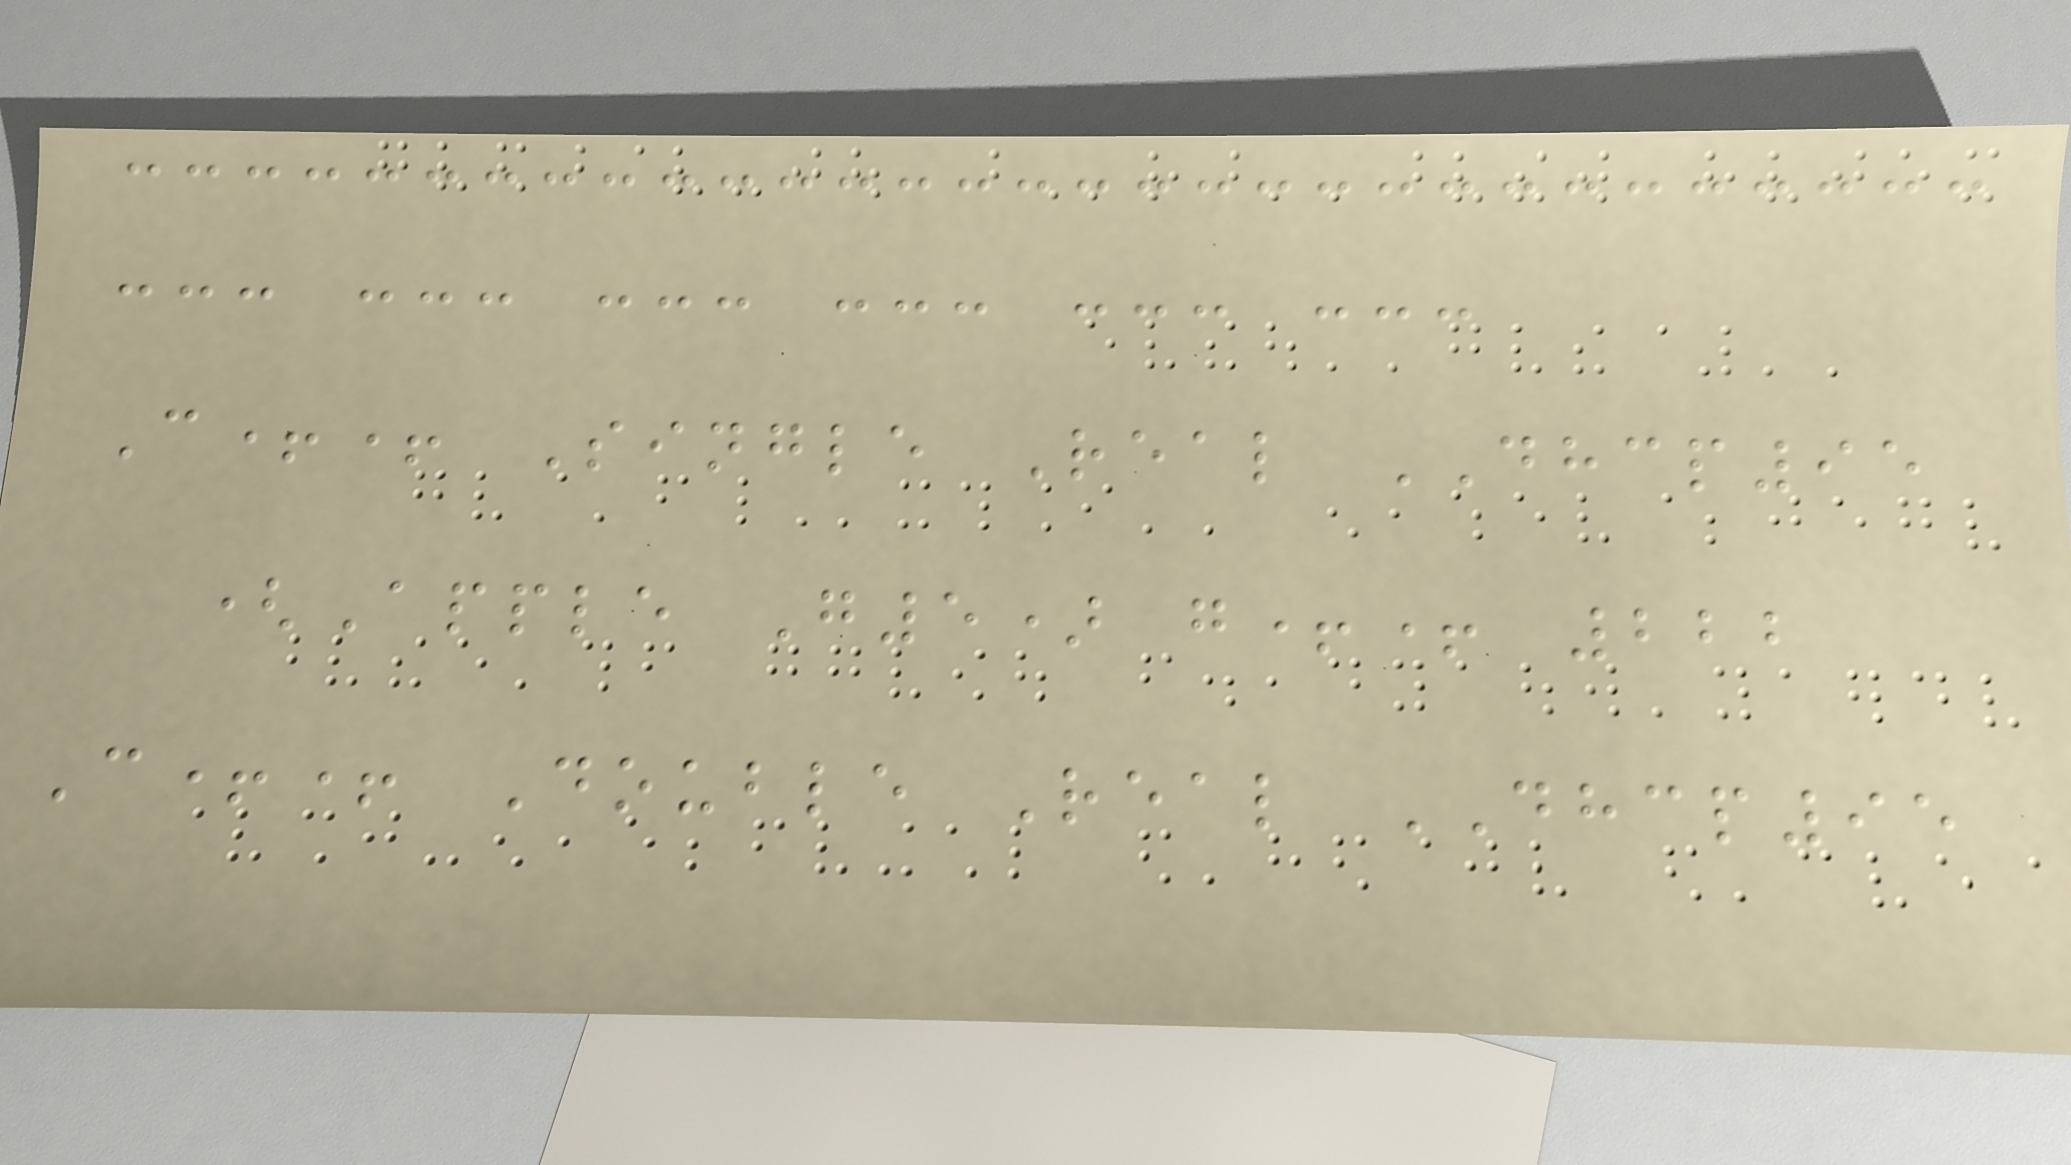--- --- --- --- --- ---
C++ Single Real DHCP95
(Apple G5) g++ 222
C++ Double Real DHCP95
